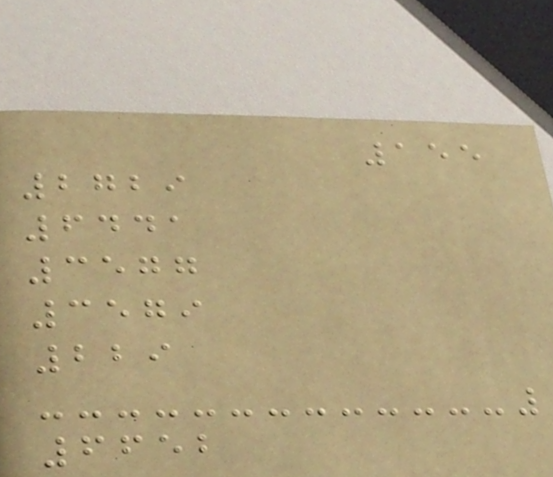155
2729
6441
3577
3579
229
6652
